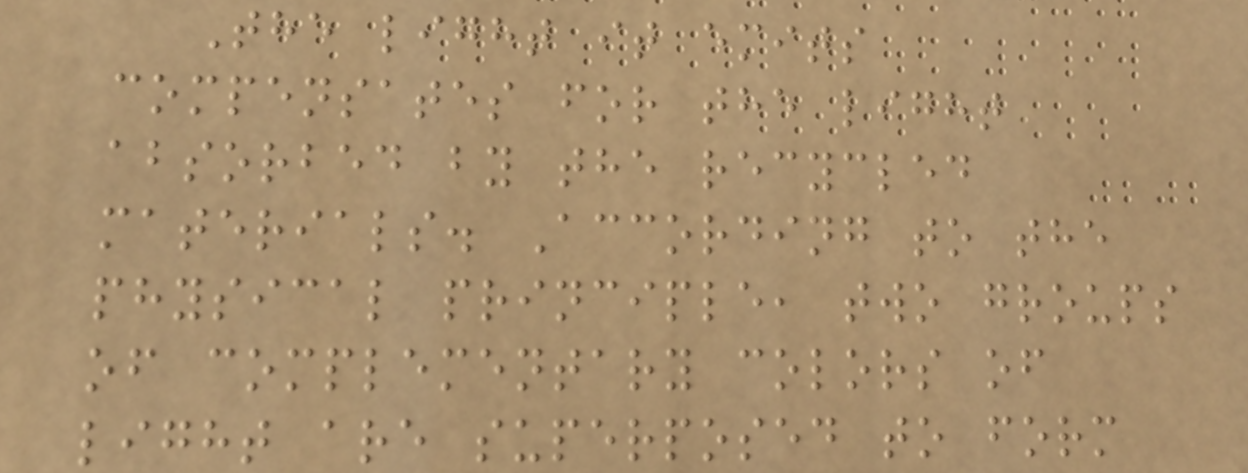The light it emits
compensates for the light
absorbed by the recycled
materials. According to the
physical principle, two groups
of complementary colors of
light are superposed to form
